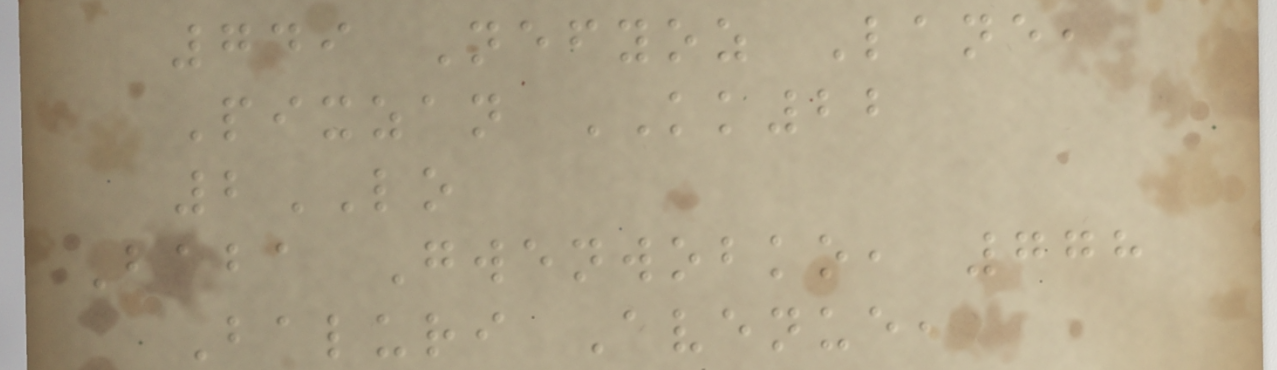749 Nefyoz Lane,
Pixzan KK22
2LO
Baba Gwenwobko, 778
Baluri Avenue,
